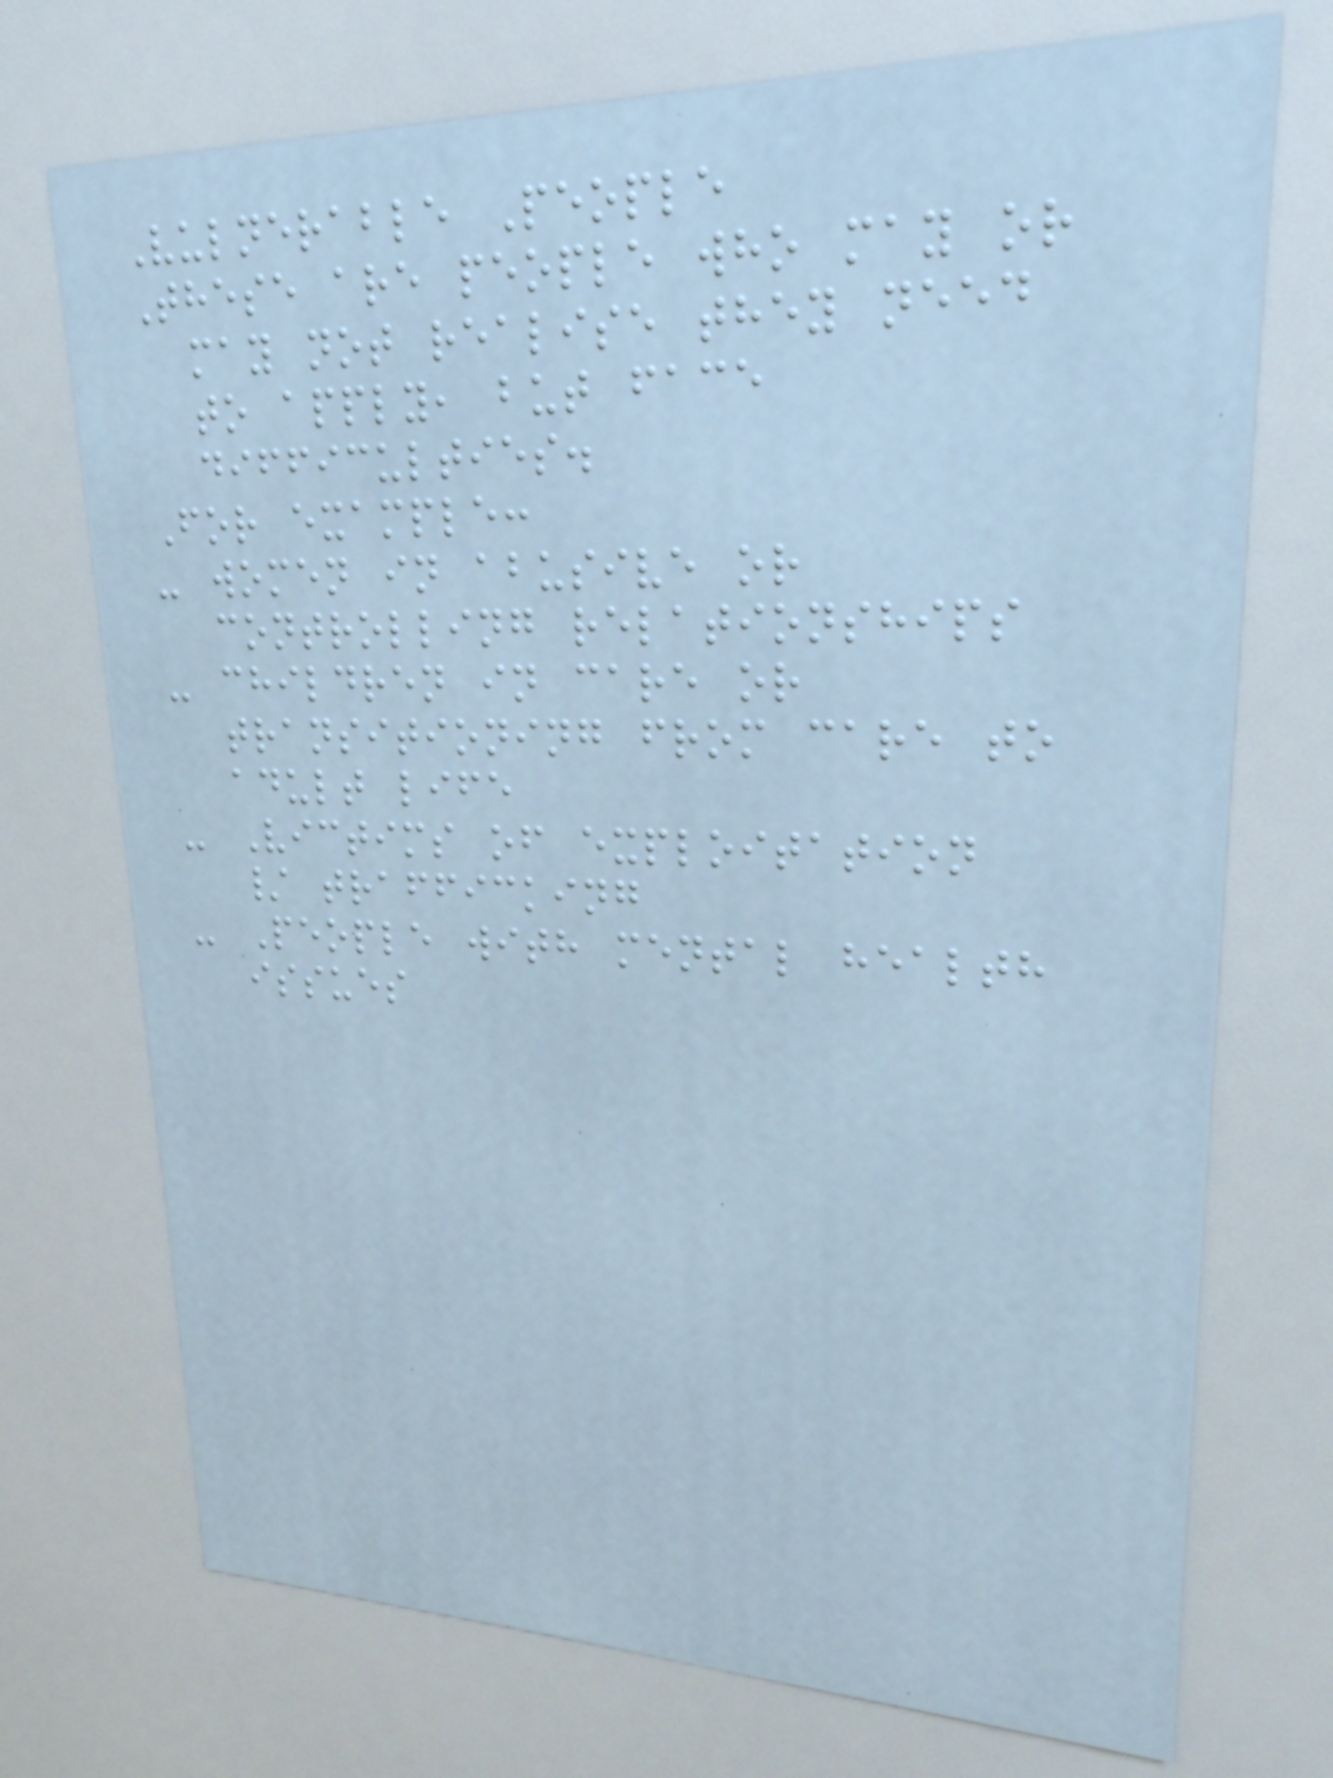Vulnerable People
These are people who may or
may not realise they need
to apply, but face
difficulties.
For example:
- women in abusive or
controlling relationships
- children in care or
transitioning from care to
adult life
- Victims of exploitation
/ trafficking
- People with mental health
issues
